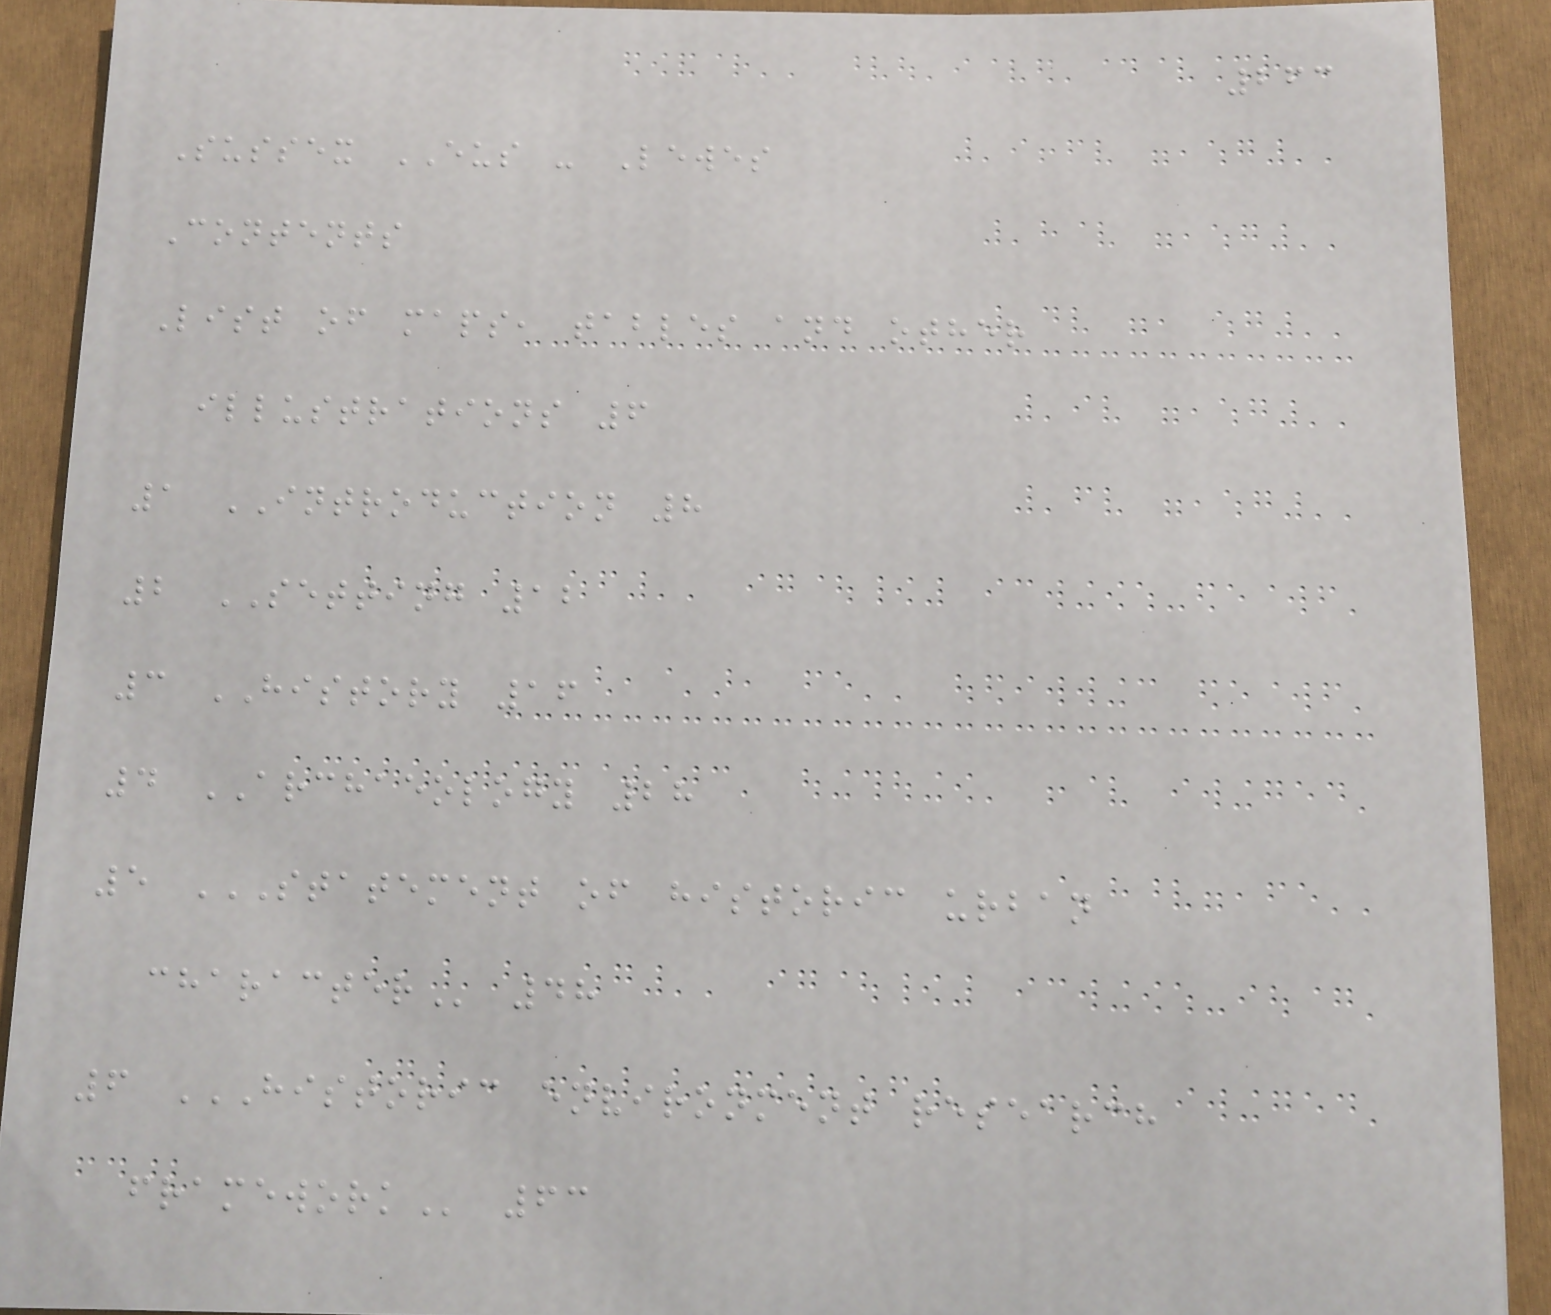263
Sussex EUS - Lewes
Contents
List of maps, tables and other
illustrations 6
1 INTRODUCTION 8
2 SETTING 12
3 HISTORY 16
4 ARCHAEOLOGY 28
5 STATEMENT OF HISTORIC URBAN
CHARACTER 48
6 HISTORIC ENVIRONMENT RESEARCH
FRAMEWORK 63
